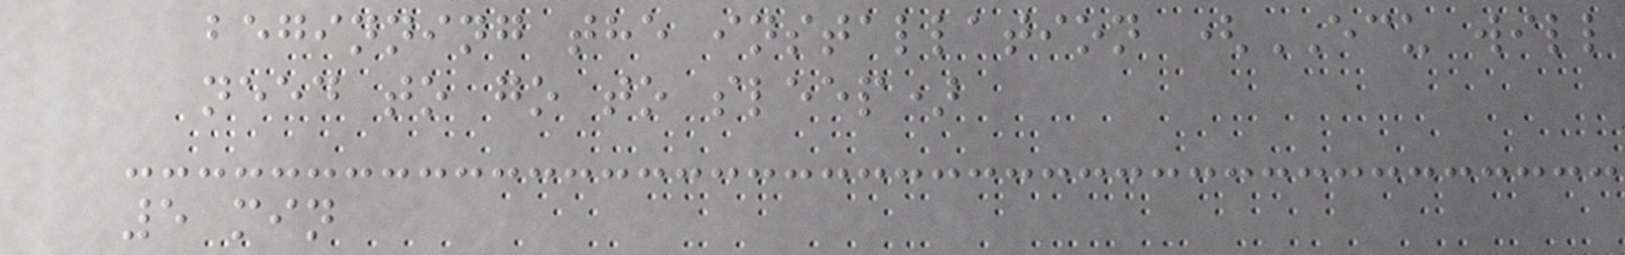beginning the installation (ECU will
need to go to sleep)
5 min
